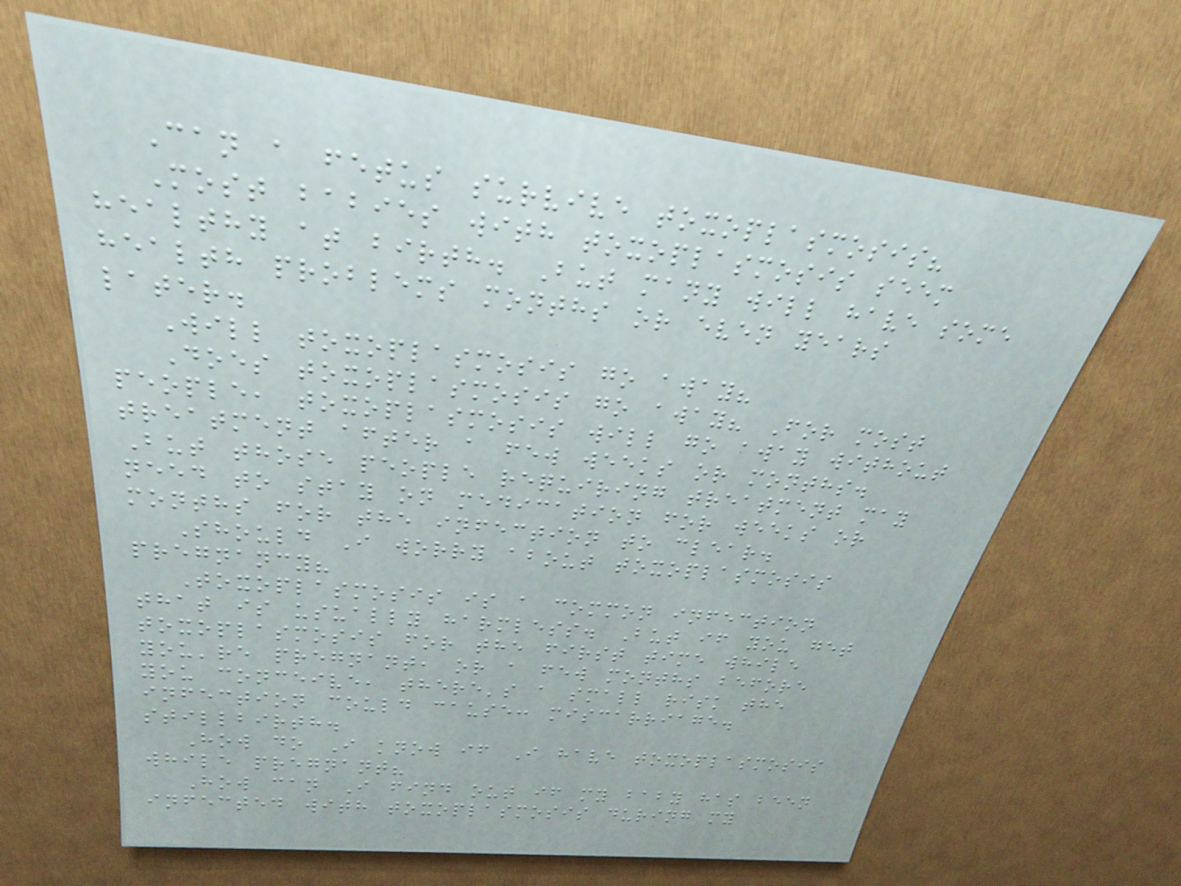Can a fetus survive toxoplasmosis?
Most babies with toxoplasmosis seem
healthy at birth. But many will have some
health problems months or even years
later.
Will toxoplasmosis go away?
Does toxoplasmosis go away? For most
people, toxoplasmosis will go away without
treatment after a few weeks or months.
But those people requiring treatment may
need to stay on medication for weeks or
months for the infection to clear.
Should I worry about toxoplasmosis
pregnancy?
Toxoplasmosis is a common infection
that is usually harmless. But if you get
toxoplasmosis for the first time while
you're pregnant, or a few months before
you conceive, there's a small risk the
infection could cause: miscarriage.
stillbirth.
How do I know if I have toxoplasmosis
while pregnant?
How can I find out if my baby has been
infected with toxoplasmosis during my
